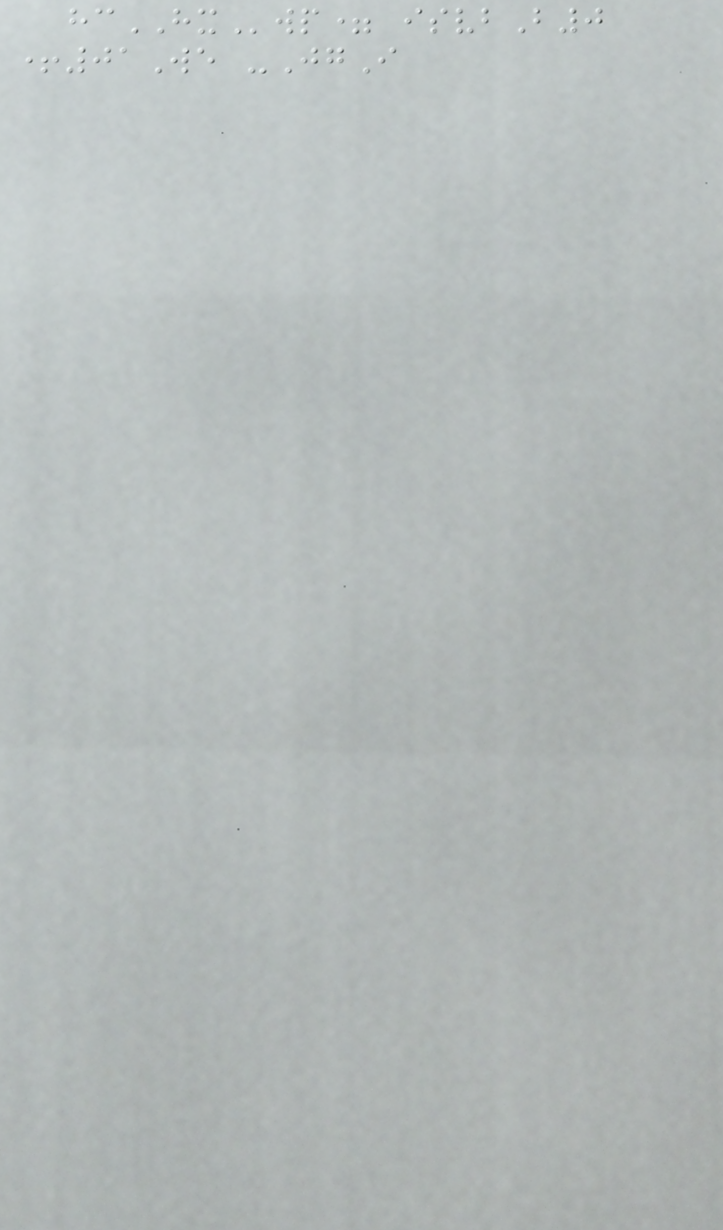hcHXwp= isvbB0
+01We -JgI
